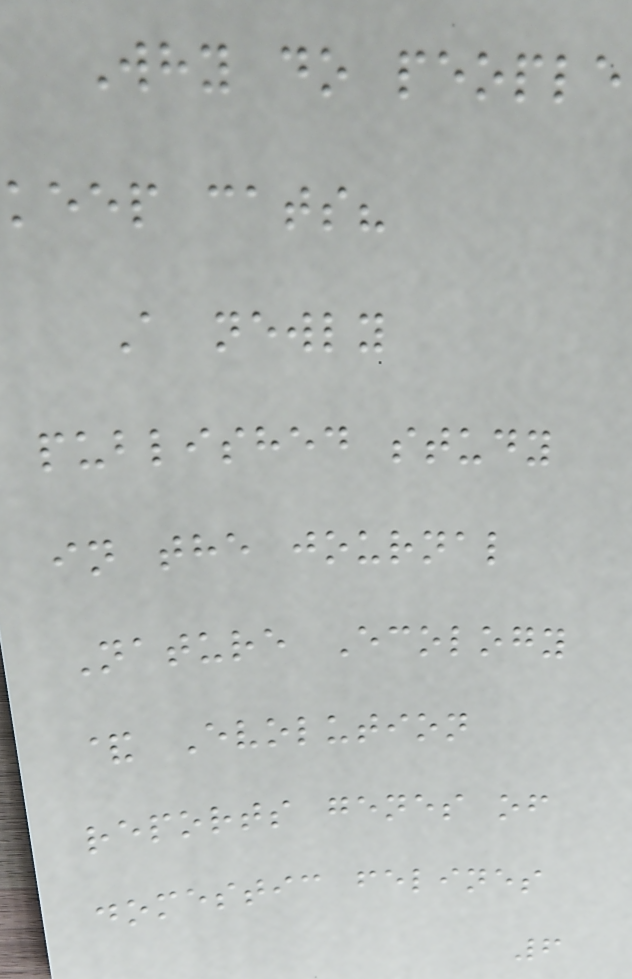Why do people
keep cats?
A newly
published study
in the journal
Nature Ecology
& Evolution
reports genes of
domestic felines
6
